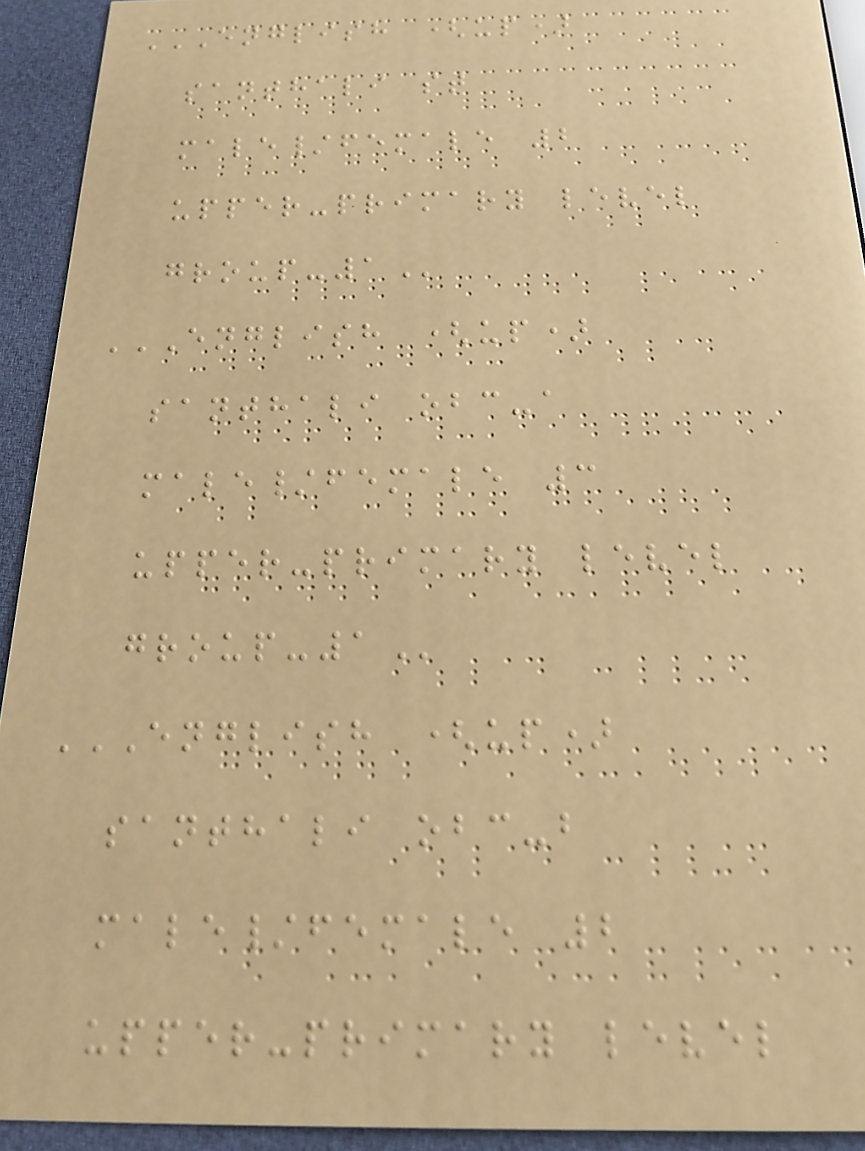ENGLISH (UP)
SANTHALI ST
MALE/FEMALE 2
UPPER-PRIMARY LEVEL
GROUP-1
ENGLISH (UP)
SANTHALI OBC-A
MALE/FEMALE 3
UPPER-PRIMARY LEVEL
GROUP-1
ENGLISH (UP)
SANTHALI OBC-B
MALE/FEMALE 2
UPPER-PRIMARY LEVEL
